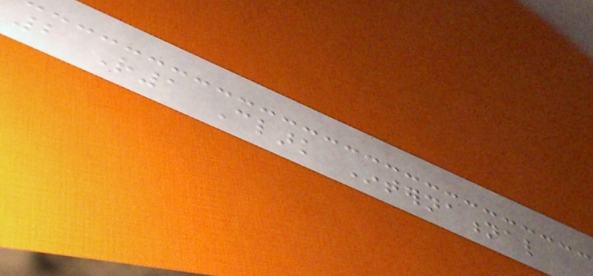2 R1 Clark International
